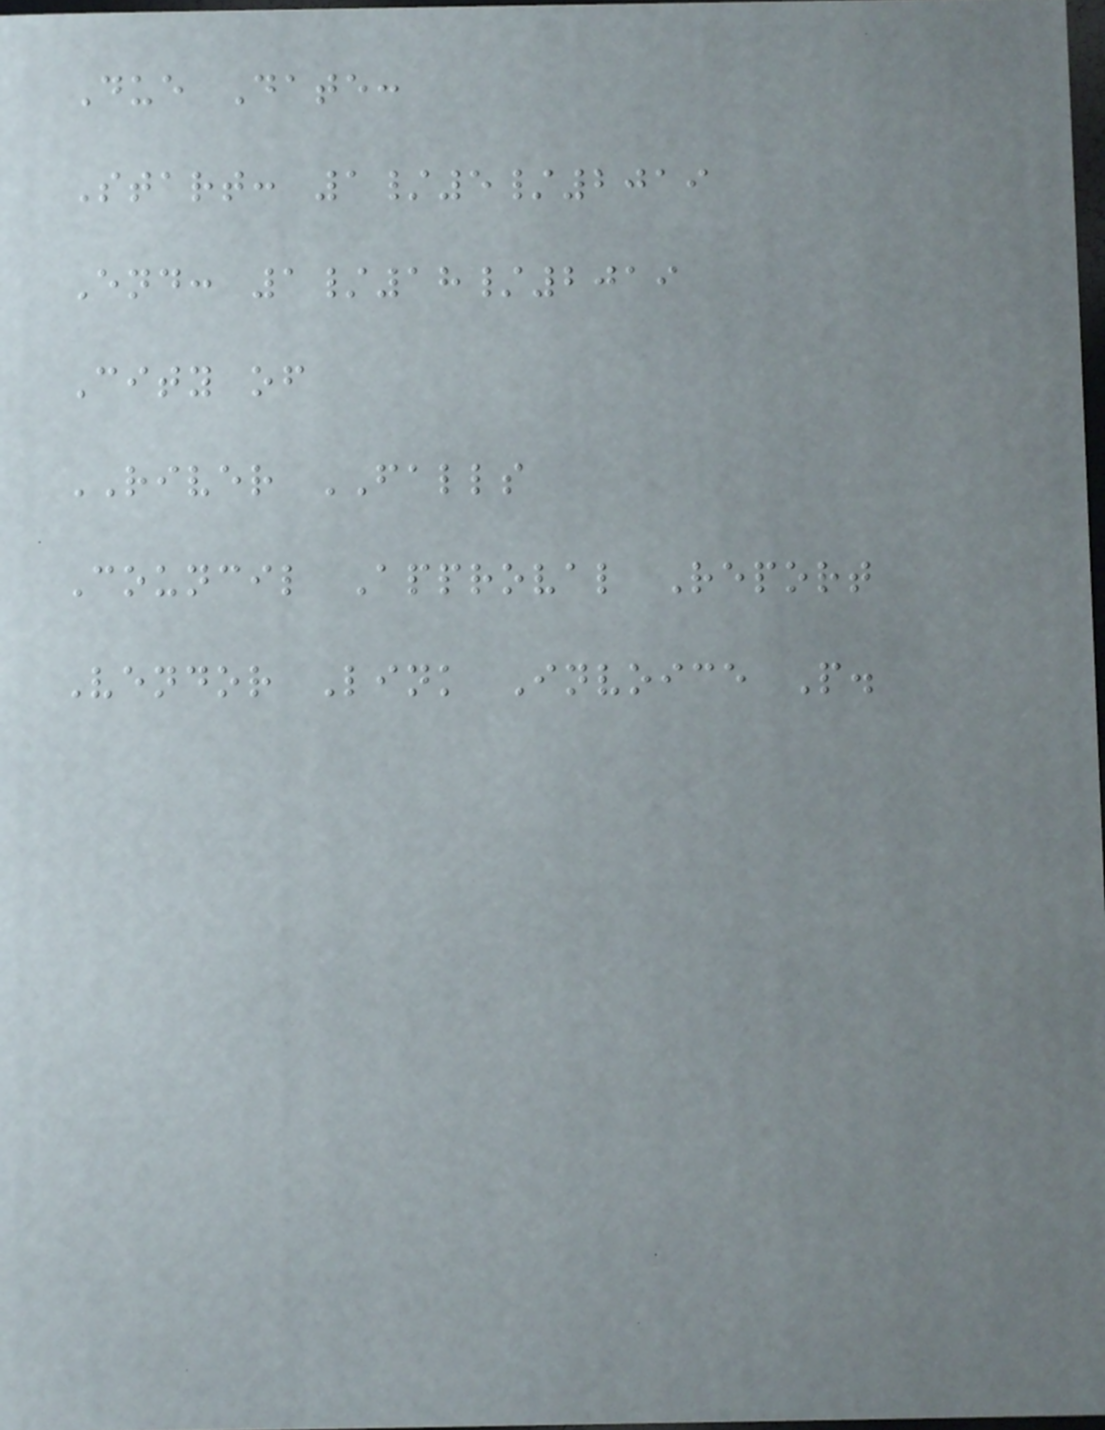Due Date:
Start: 1/5/2019
End: 1/18/2019
City of
RIVER FALLS
Council Approval Report
Vendor Link Invoice P.
